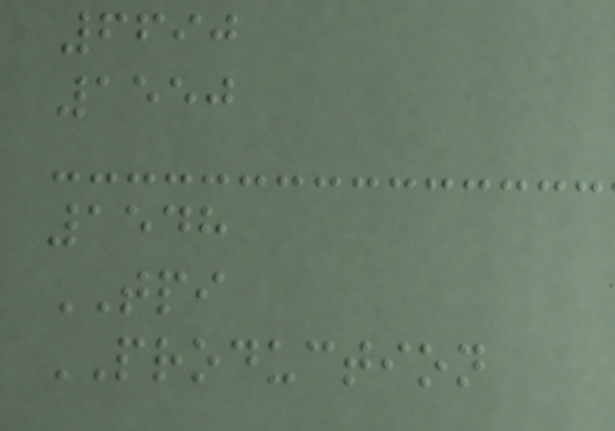6690
1550
1548
TPI
PRODUCTION
